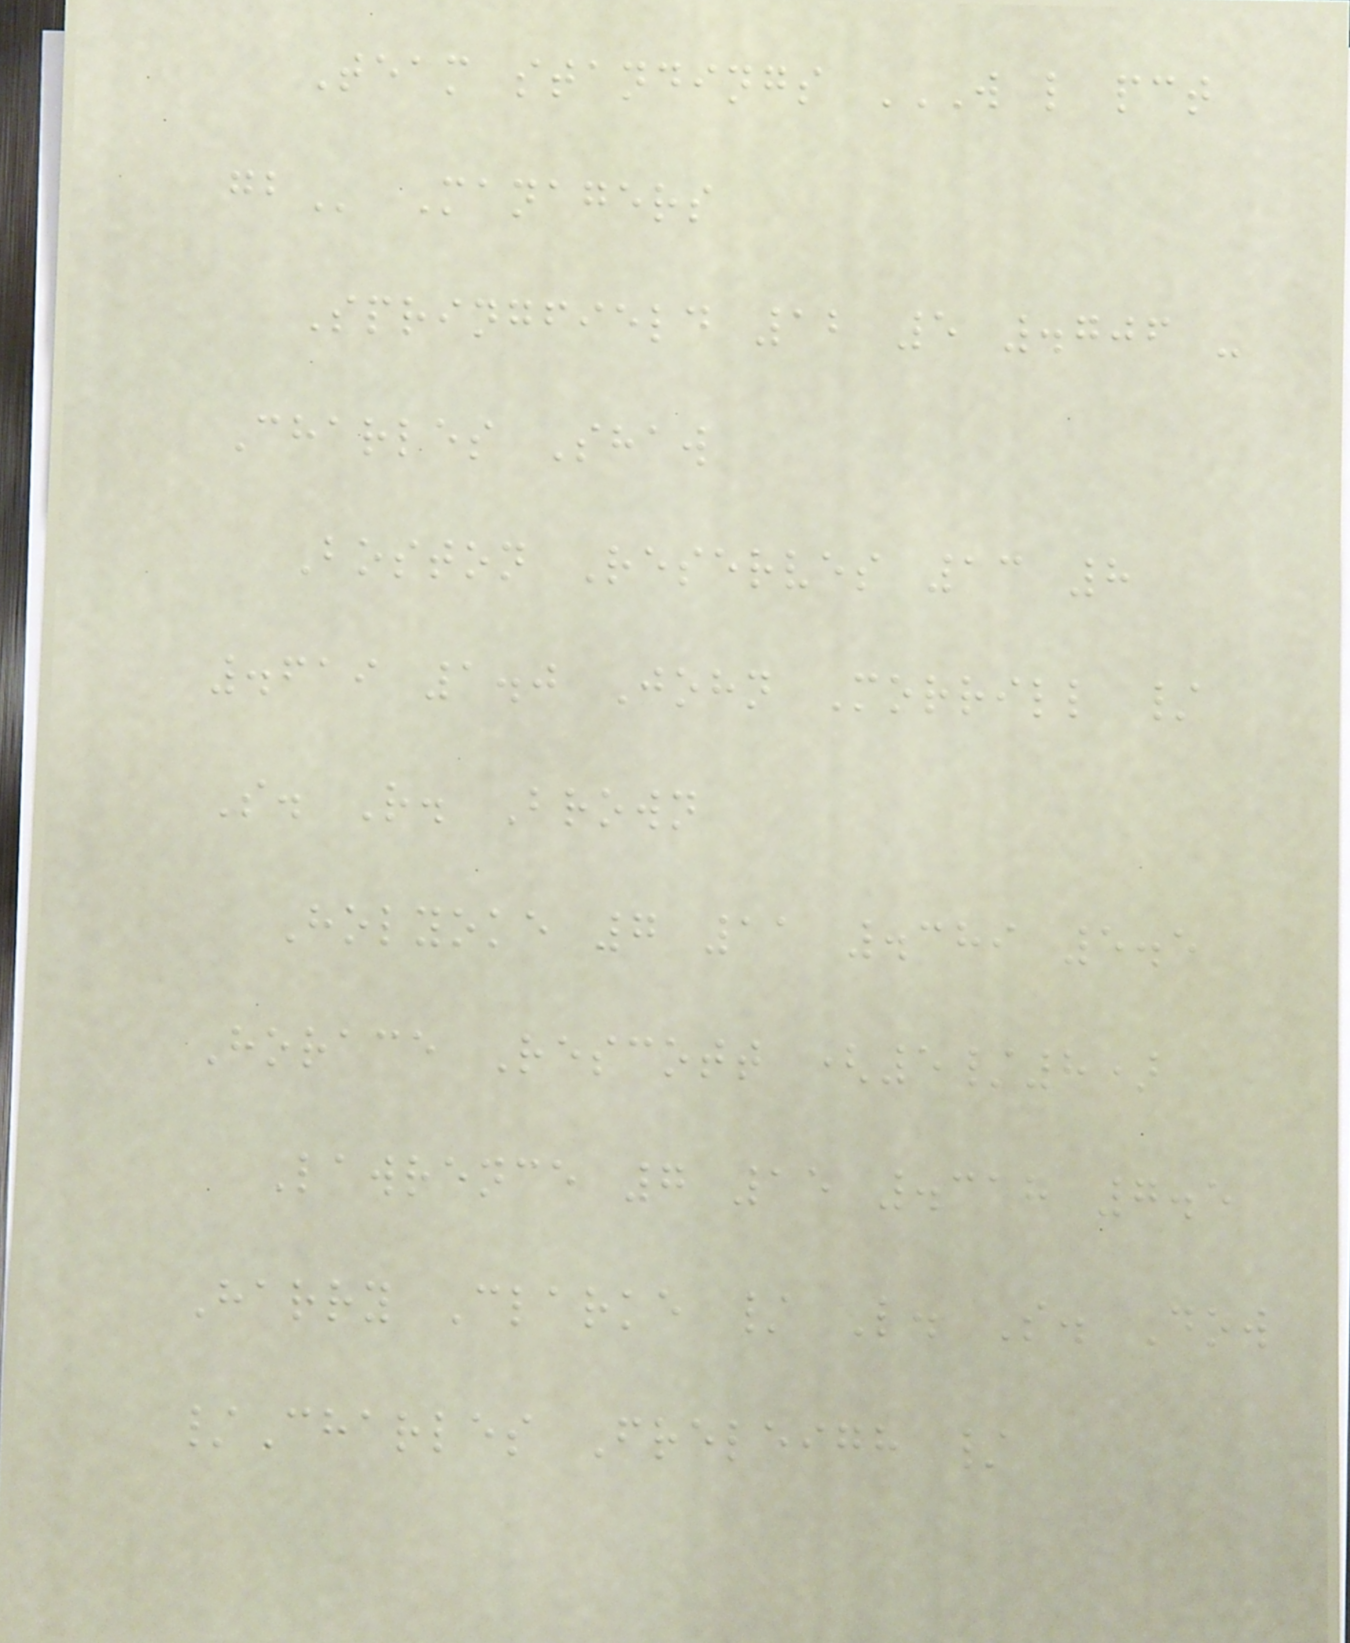Team standings W L PCT
GB Managers
Springfield 12 5 .706 -
Charles Shaw
Boston Reserves 13 8
.619 1.0 John Morrill /
S. R. Brown
Holyoke 7 11 .389 5.5
Horace Rescott (5/8)
Lawrence 7 15 .318 7.5
Harry Clarke / L. S. Dow
/Charles Freleigh /
